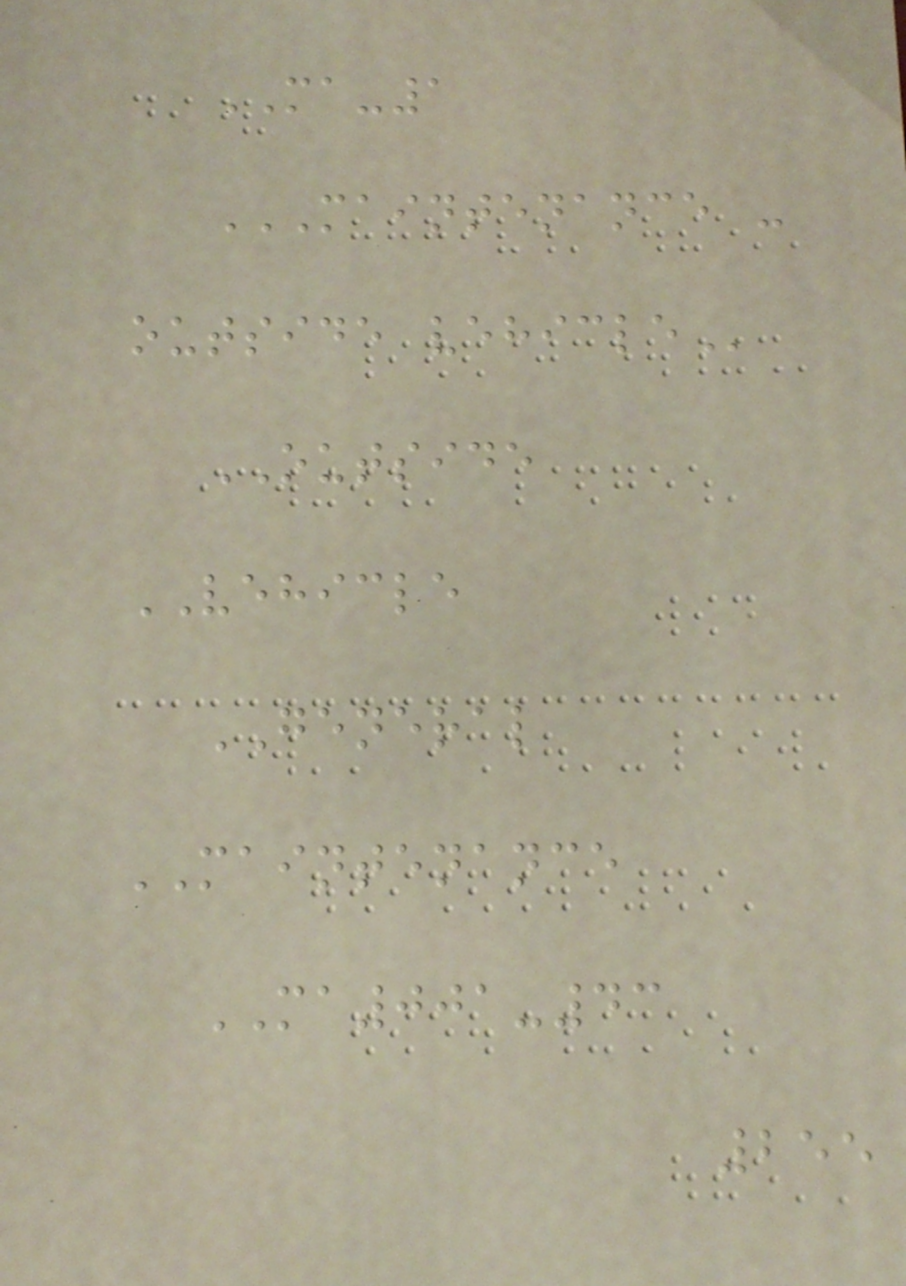MA-1
MAINTENANCE -
OUTSIDE VEHICLE
OUTSIDE
VEHICLE
GENERAL
MAINTENANCE
MA001-43
255
